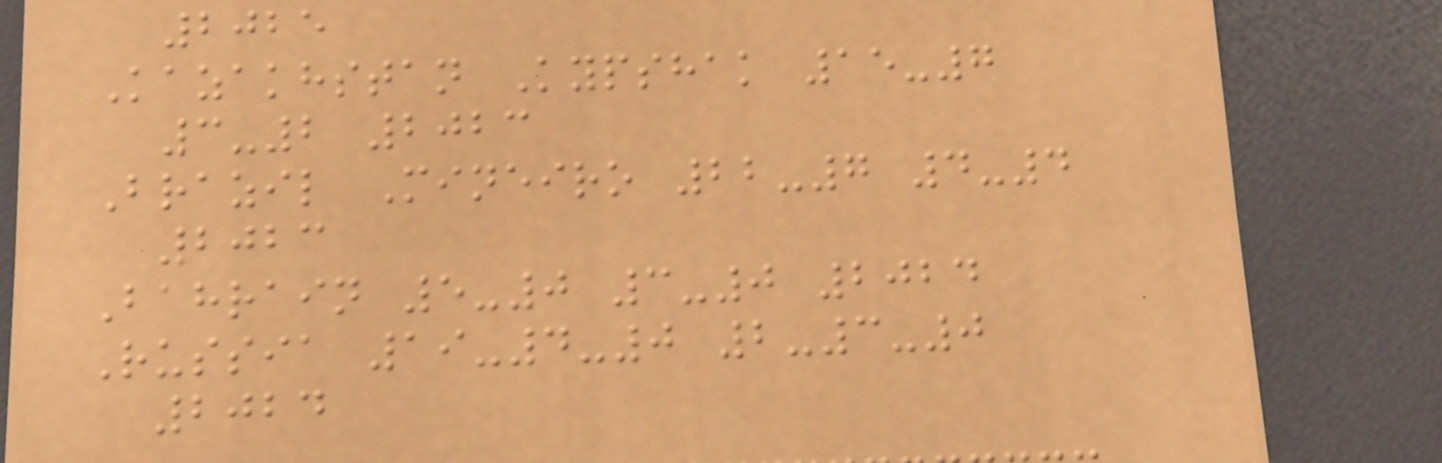2025
Kazakhstan Kypshak 15-7
3-2 2023
Brazil Mineiro 22-7 4-4
2023
Bahrain 5-0 3-0 2024
Russia 19-4-0 2-3-0
2024
